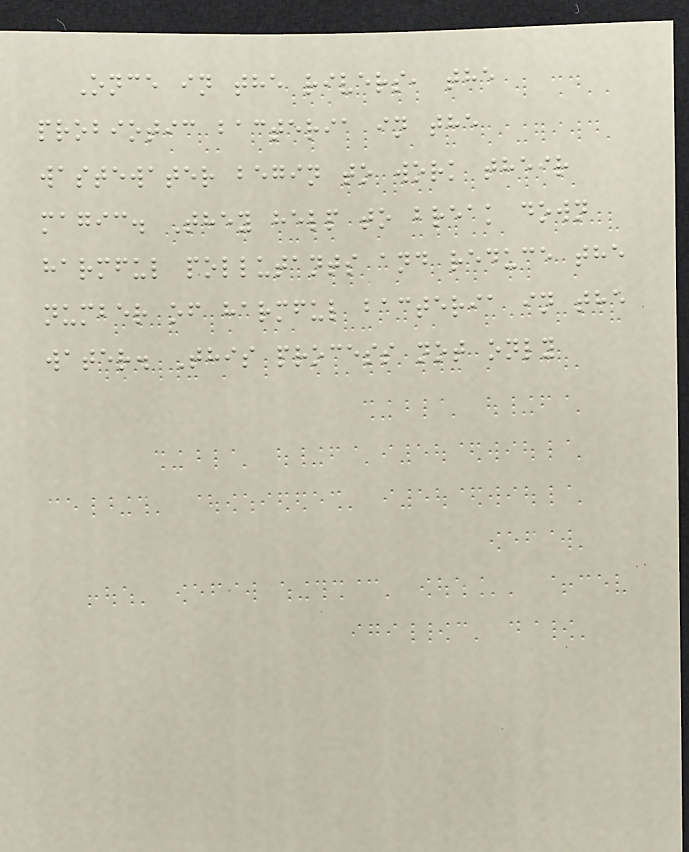Once in the rivers, the
probiotic bacteria in the
wastewater begin to work their
magic. They help to break down
harmful pollutants and reduce the
number of harmful bacteria in the
water. This process not only
